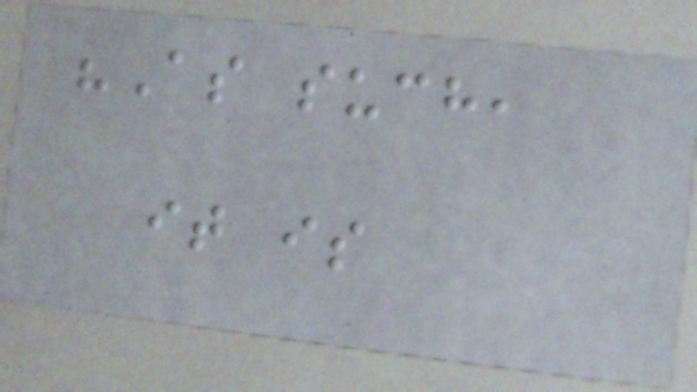"As such,
it is
